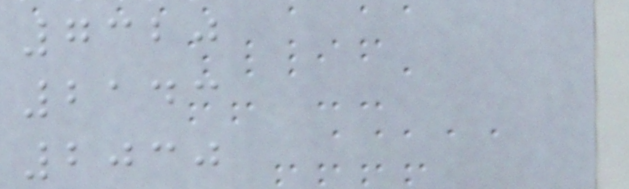7320
2143
2030
